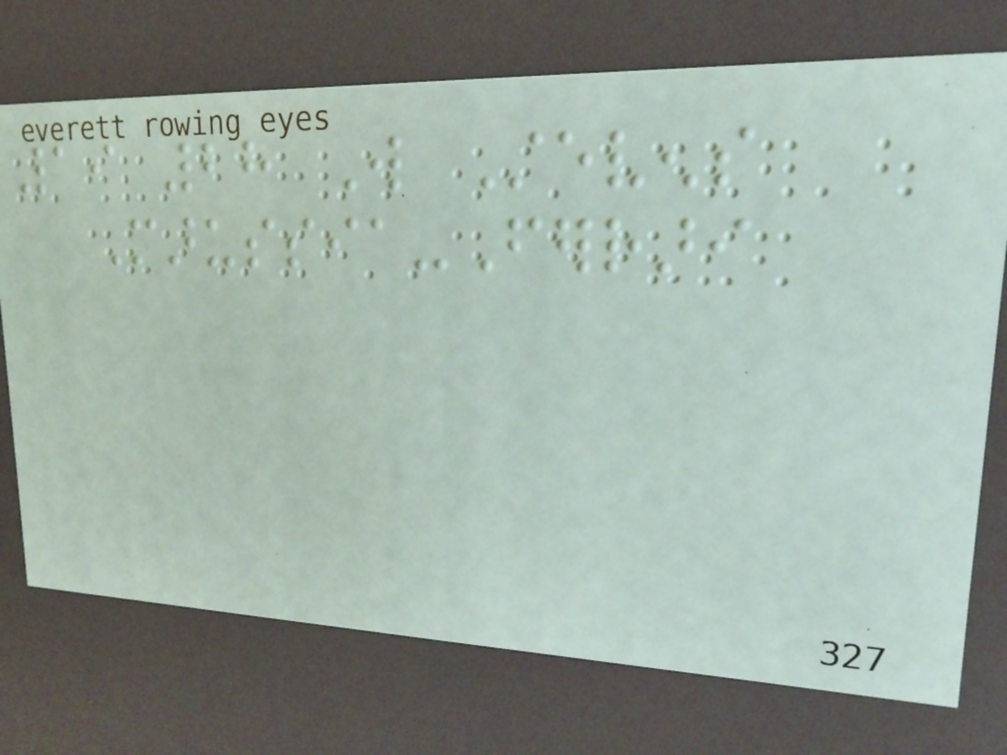19 28 Will Stevens
Marussia-Ferrari
